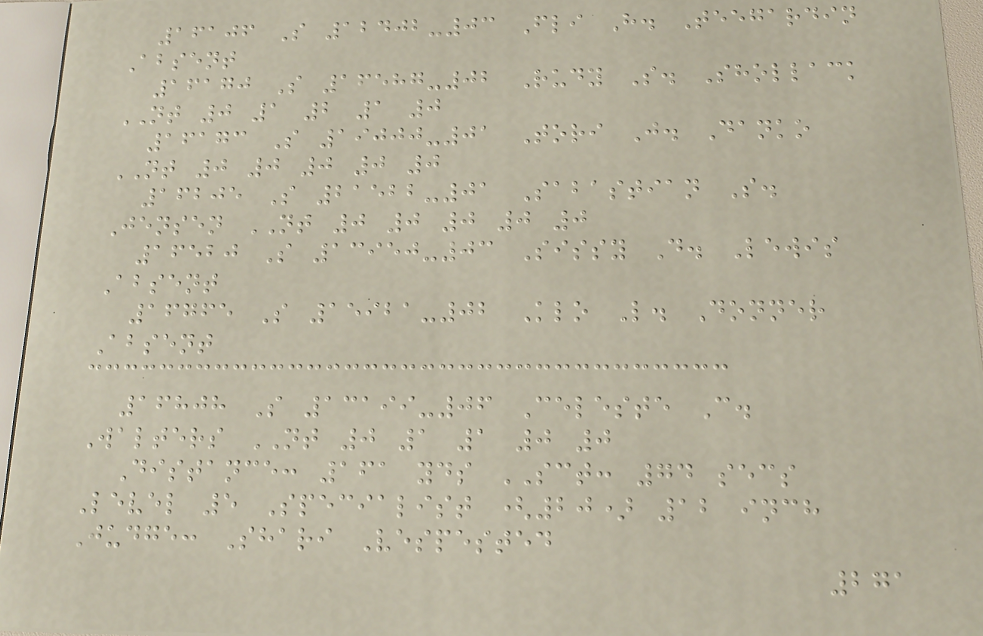16106 S 12402-03 Fli H. Teegardin
Absent
16170 S 16587-02 Rudy S. Shollack
NT 0 1 2 1 0
16173 S 19000-01 Tori J. Danko
NT 0 0 0 0 0
16205 S 21522-01 Sabastian S.
Jensen NT 0 0 0 0 0
16520 S 13950-03 Sissy D. Lewis
Absent
16765 S 15921-02 Klo L. Donner
Absent
16808 S 13199-06 Celeste C.
Walters NT 0 1 1 0 0
Distance: 161 yds SCT: 74 secs
Level 5 Specialist (20) 12 inch
Judge: Shari Vespested
271
